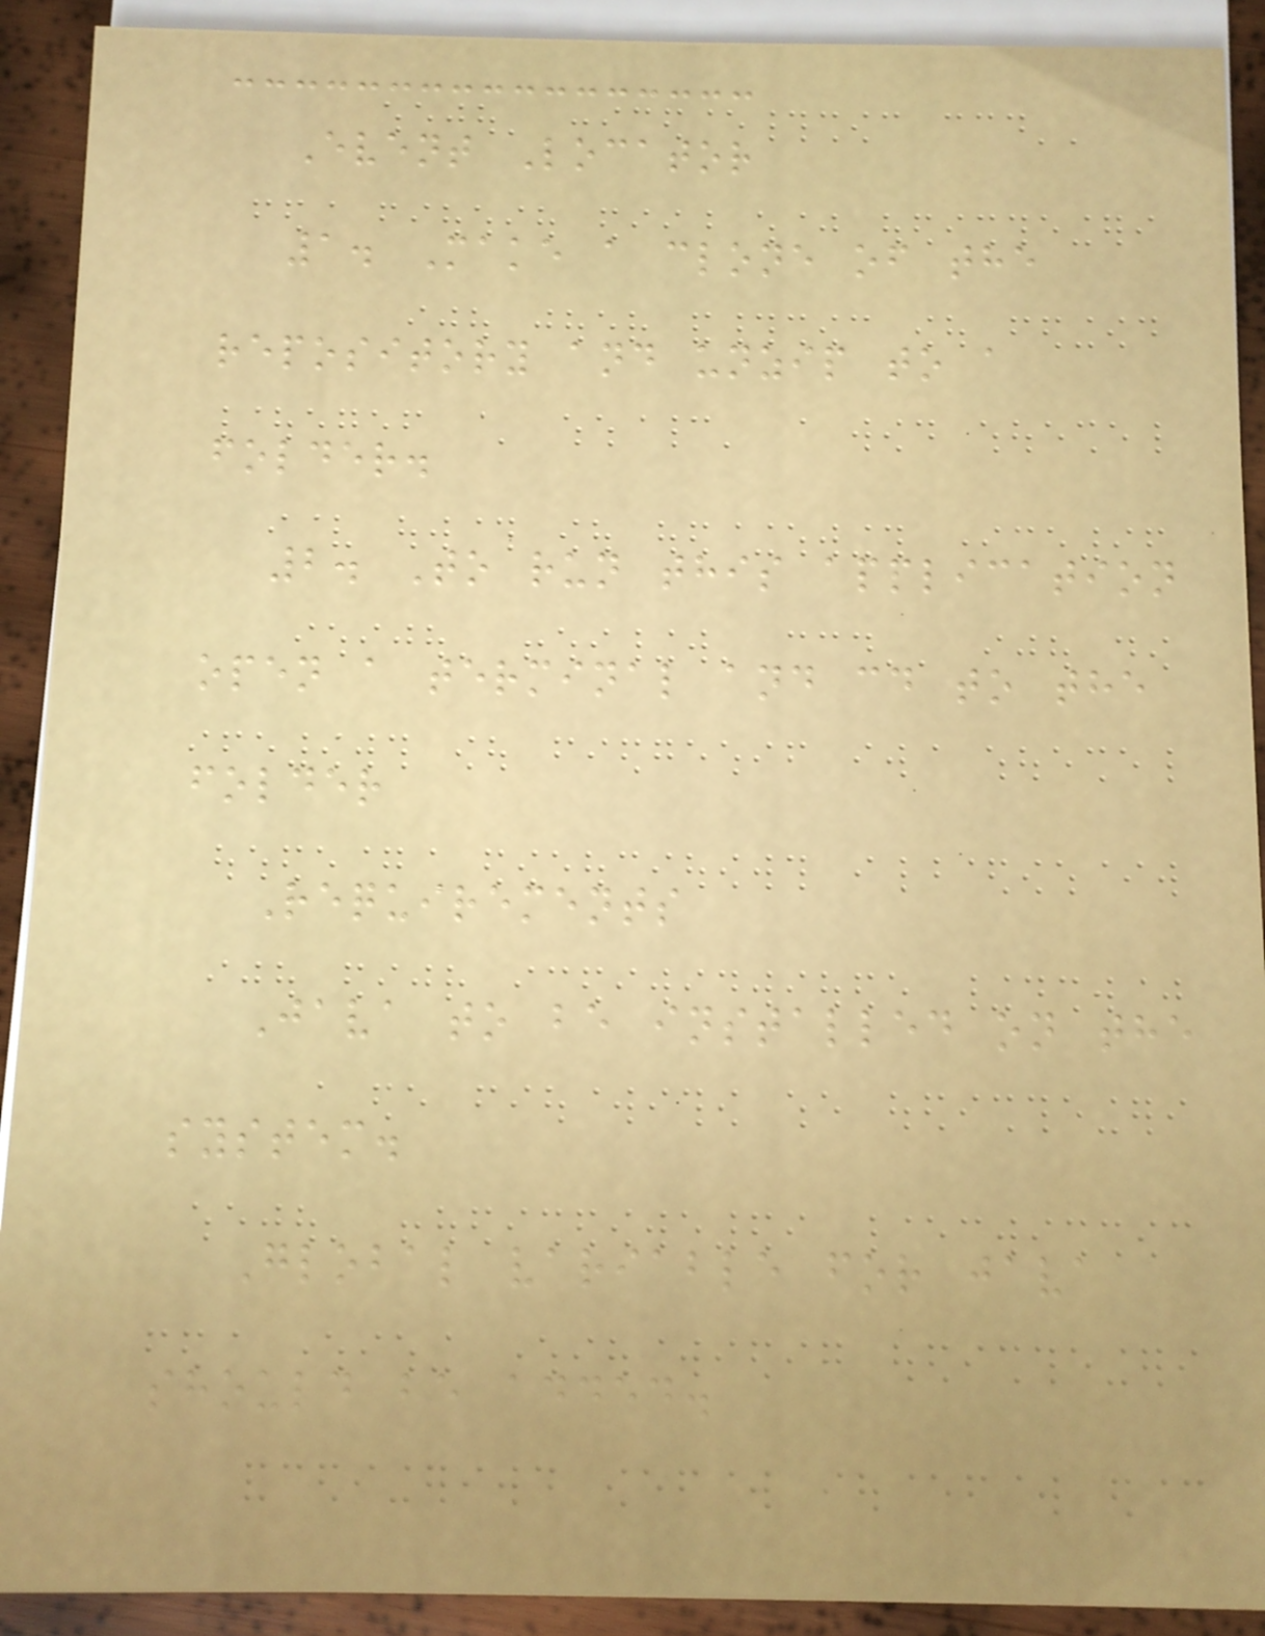Event Locator
1. Make a clone of the
repository and unzip to a
folder.
2. To run this application
open a terminal and cd to the
folder
Requirements
Java to be installed on the
system.
Global variable for java
should be added.
